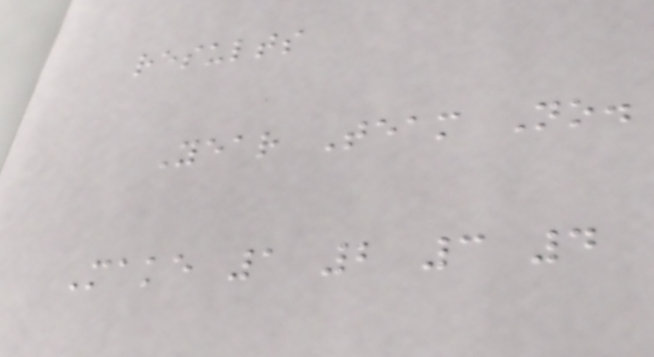results
Year Team No.
Make 1 2 3 4
